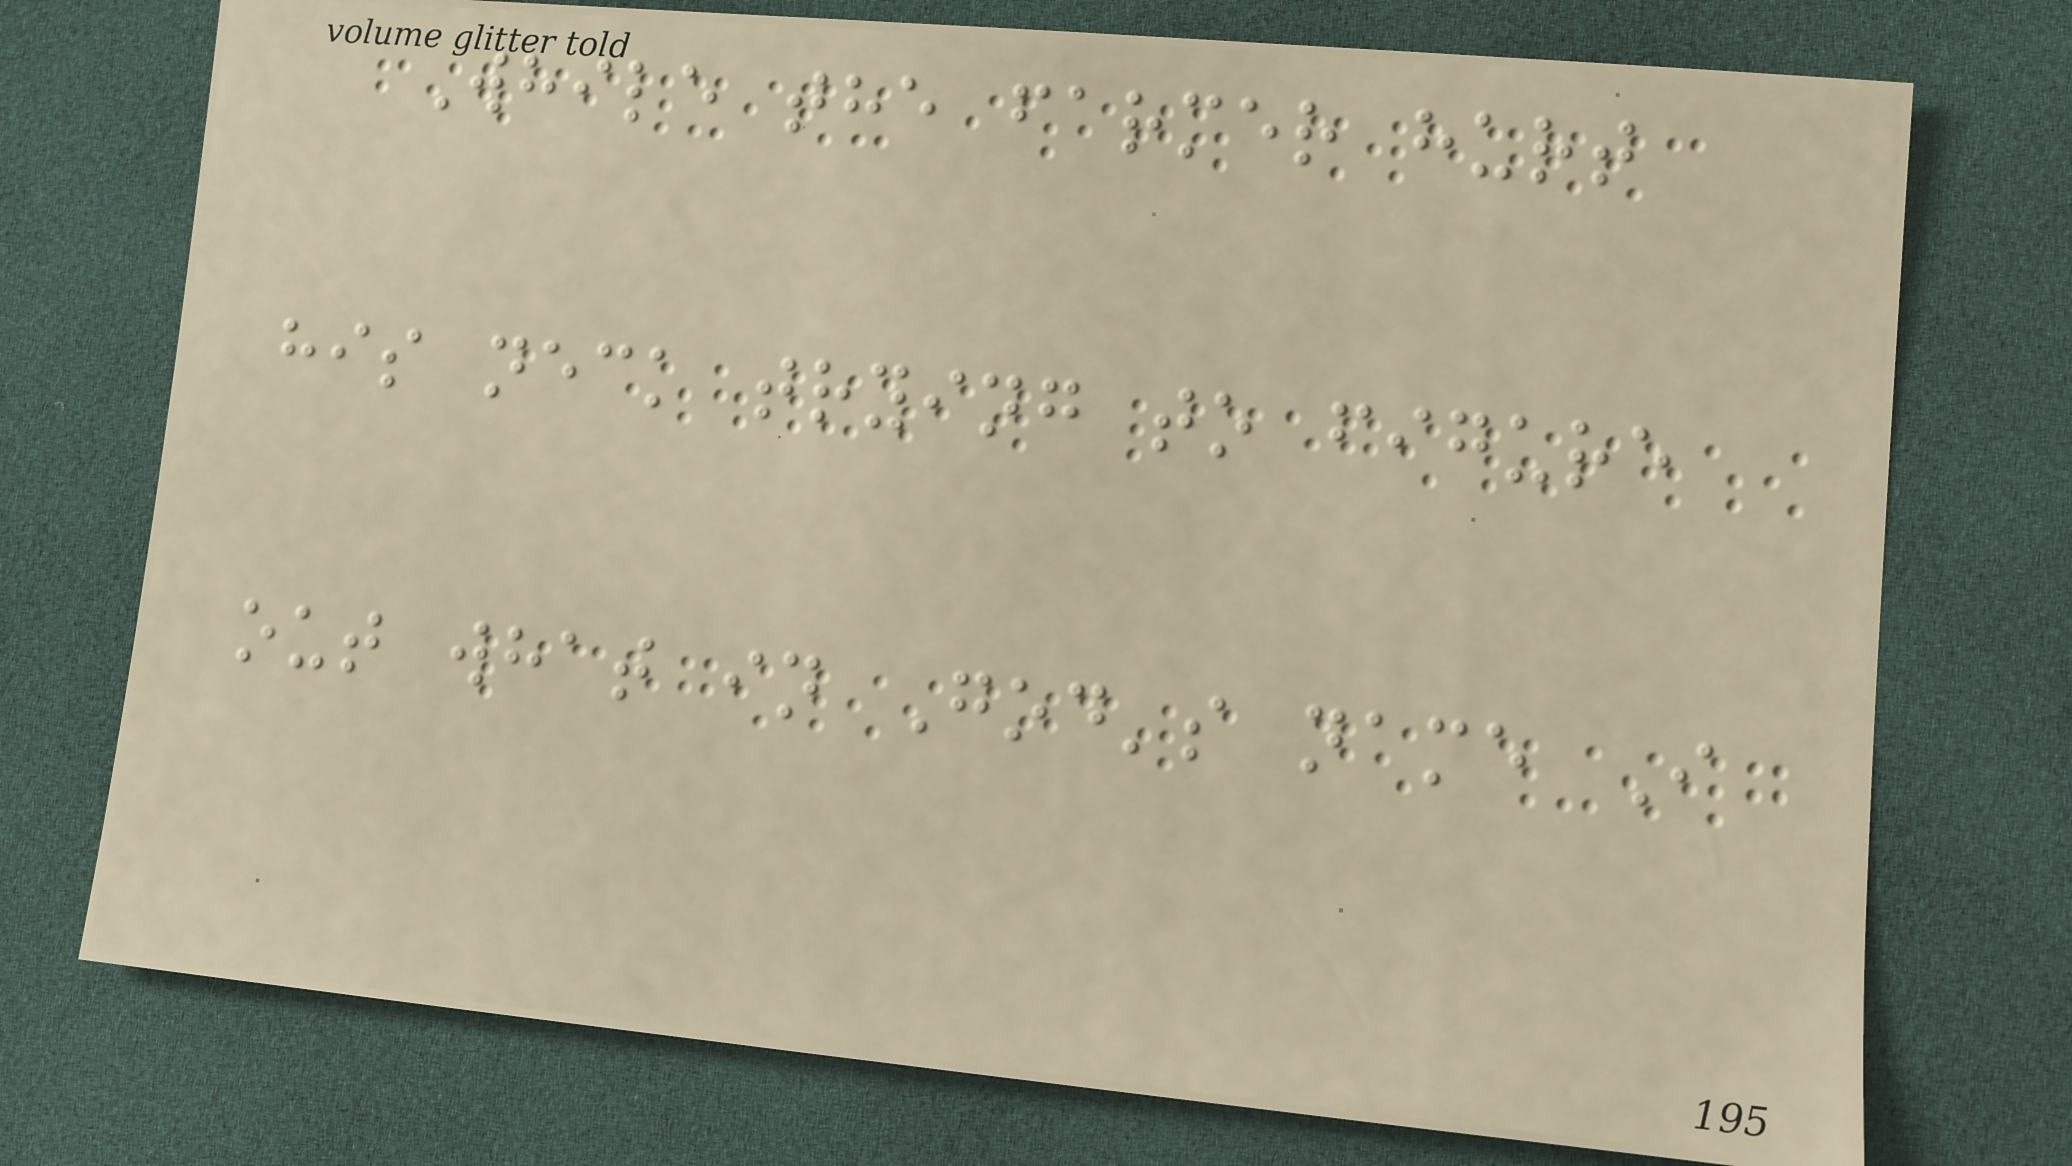While the farmer hurt
his neck trying to figure
out what in God's name I
